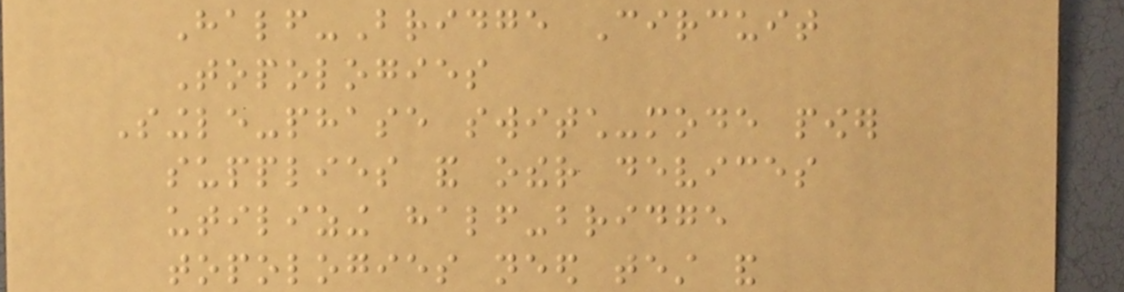Half-Bridge Circuit
Topologies
Single-phase switch-mode power
supplies and other devices
utilizing half-bridge
topologies need test and
